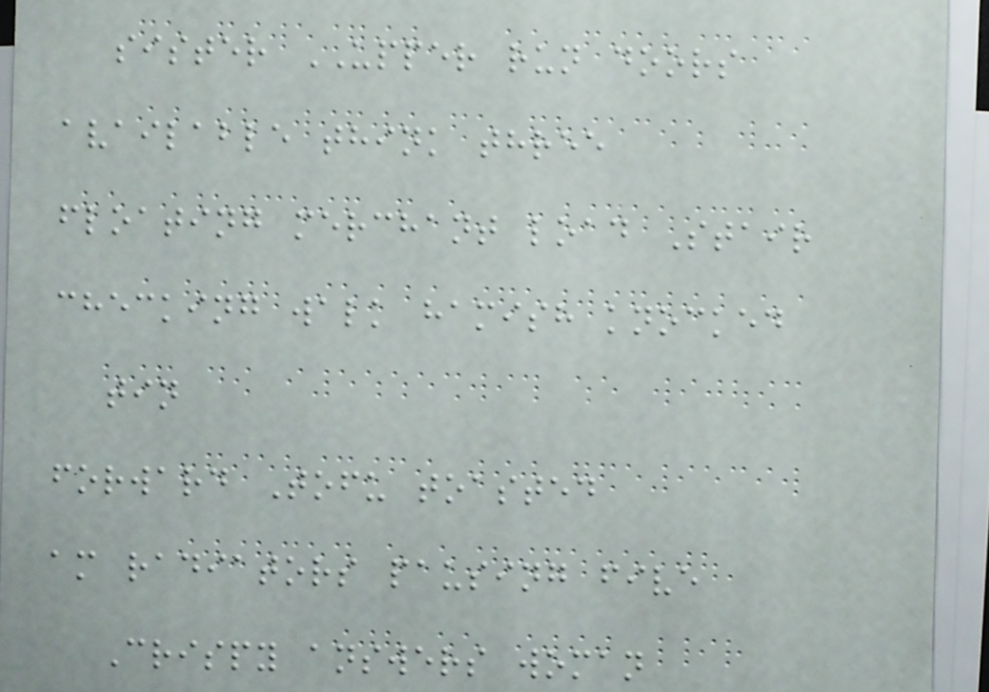sister UPPER run doors
available think three
floating merchant load Stair
checking walk hamish knocked
tin
forward Tofu toasted
am radiators pausing five
Crispy answers woman
